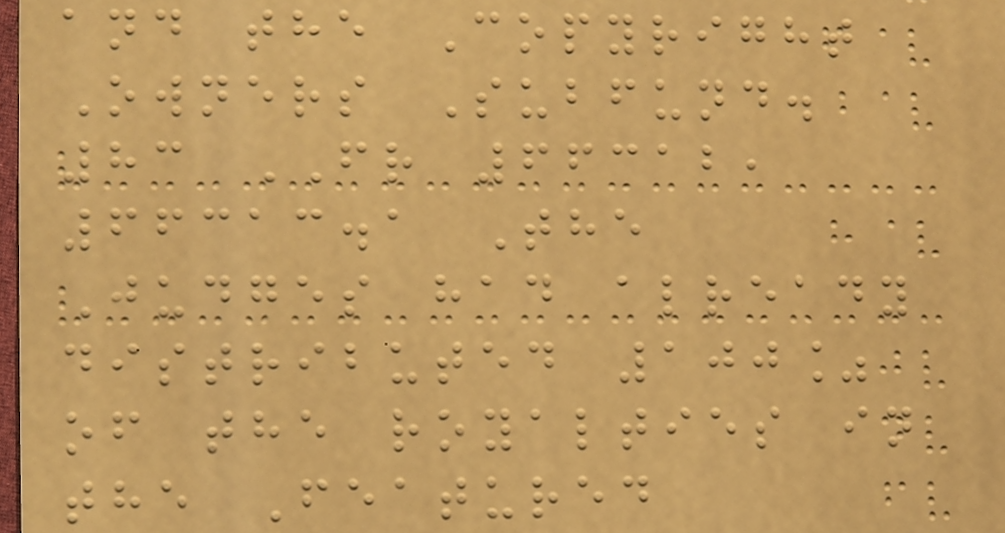and the Copyright
Owners Subfund.
83 FR 66312,
66313.1 The
Judges had already
distributed 100%
of the royalties in
the Featured
